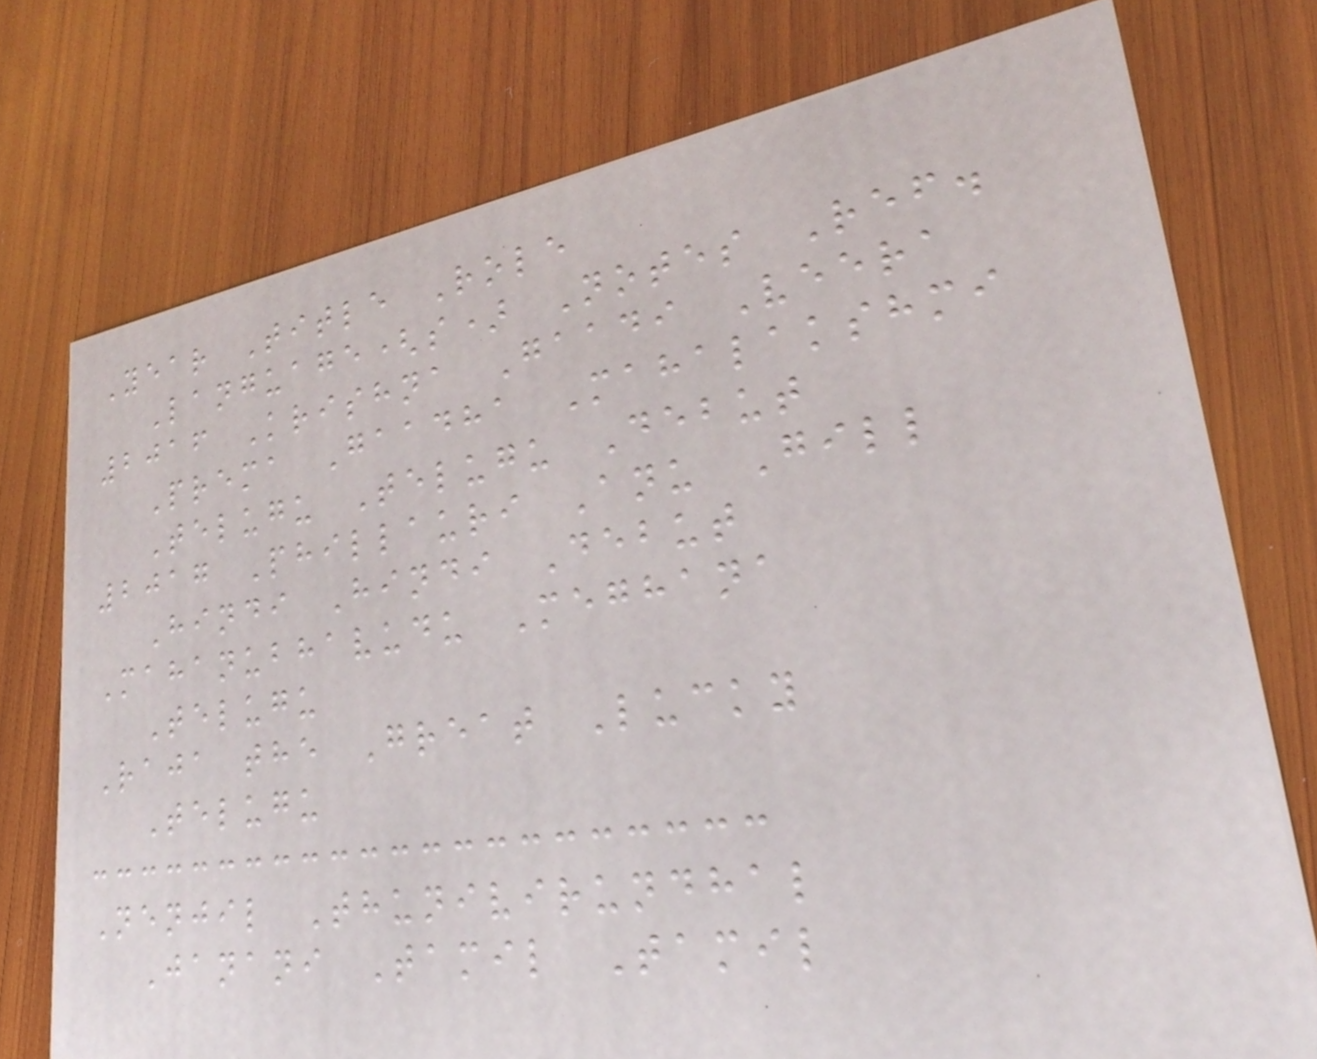Year Title Role
Language(s) Notes Ref.
2016 Krishna Gaadi Veera
Prema Gaadha Mahalakshmi
Telugu Telugu Debut
2017 Phillauri Anu Gill
Hindi Hindi Debut
Mahanubhavudu Meghana
Telugu
Raja the Great Lucky
Telugu
Nenjil Thunivirundhal
Janani Tamil Tamil
